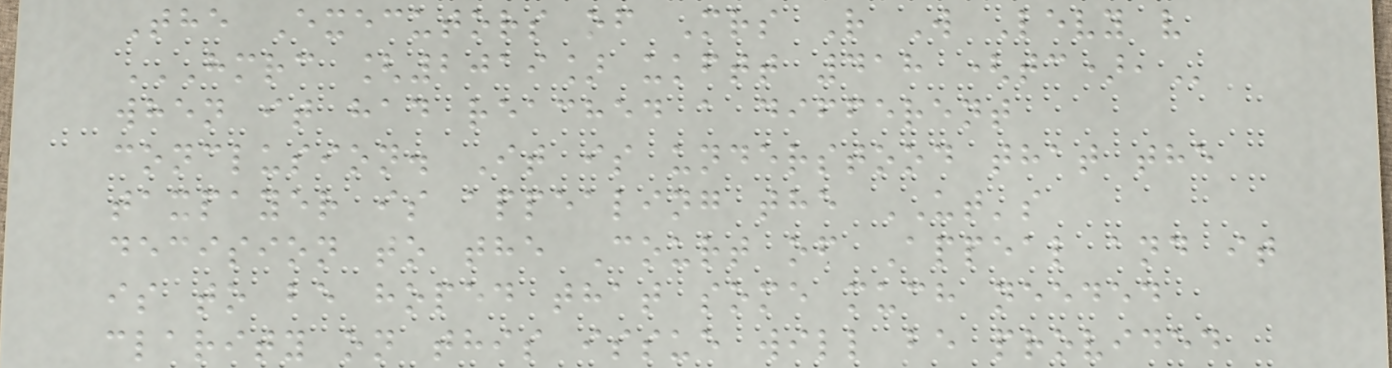The Executors of Mrs R W Levy v
HMRC [2019] UKFTT 418 (TC),
when it had reached a different
conclusion. It is understood that the
taxpayer is appealing the UT's
decision to the Court of Appeal and it
is to be hoped that some much needed
clarity on this issue will be provided
